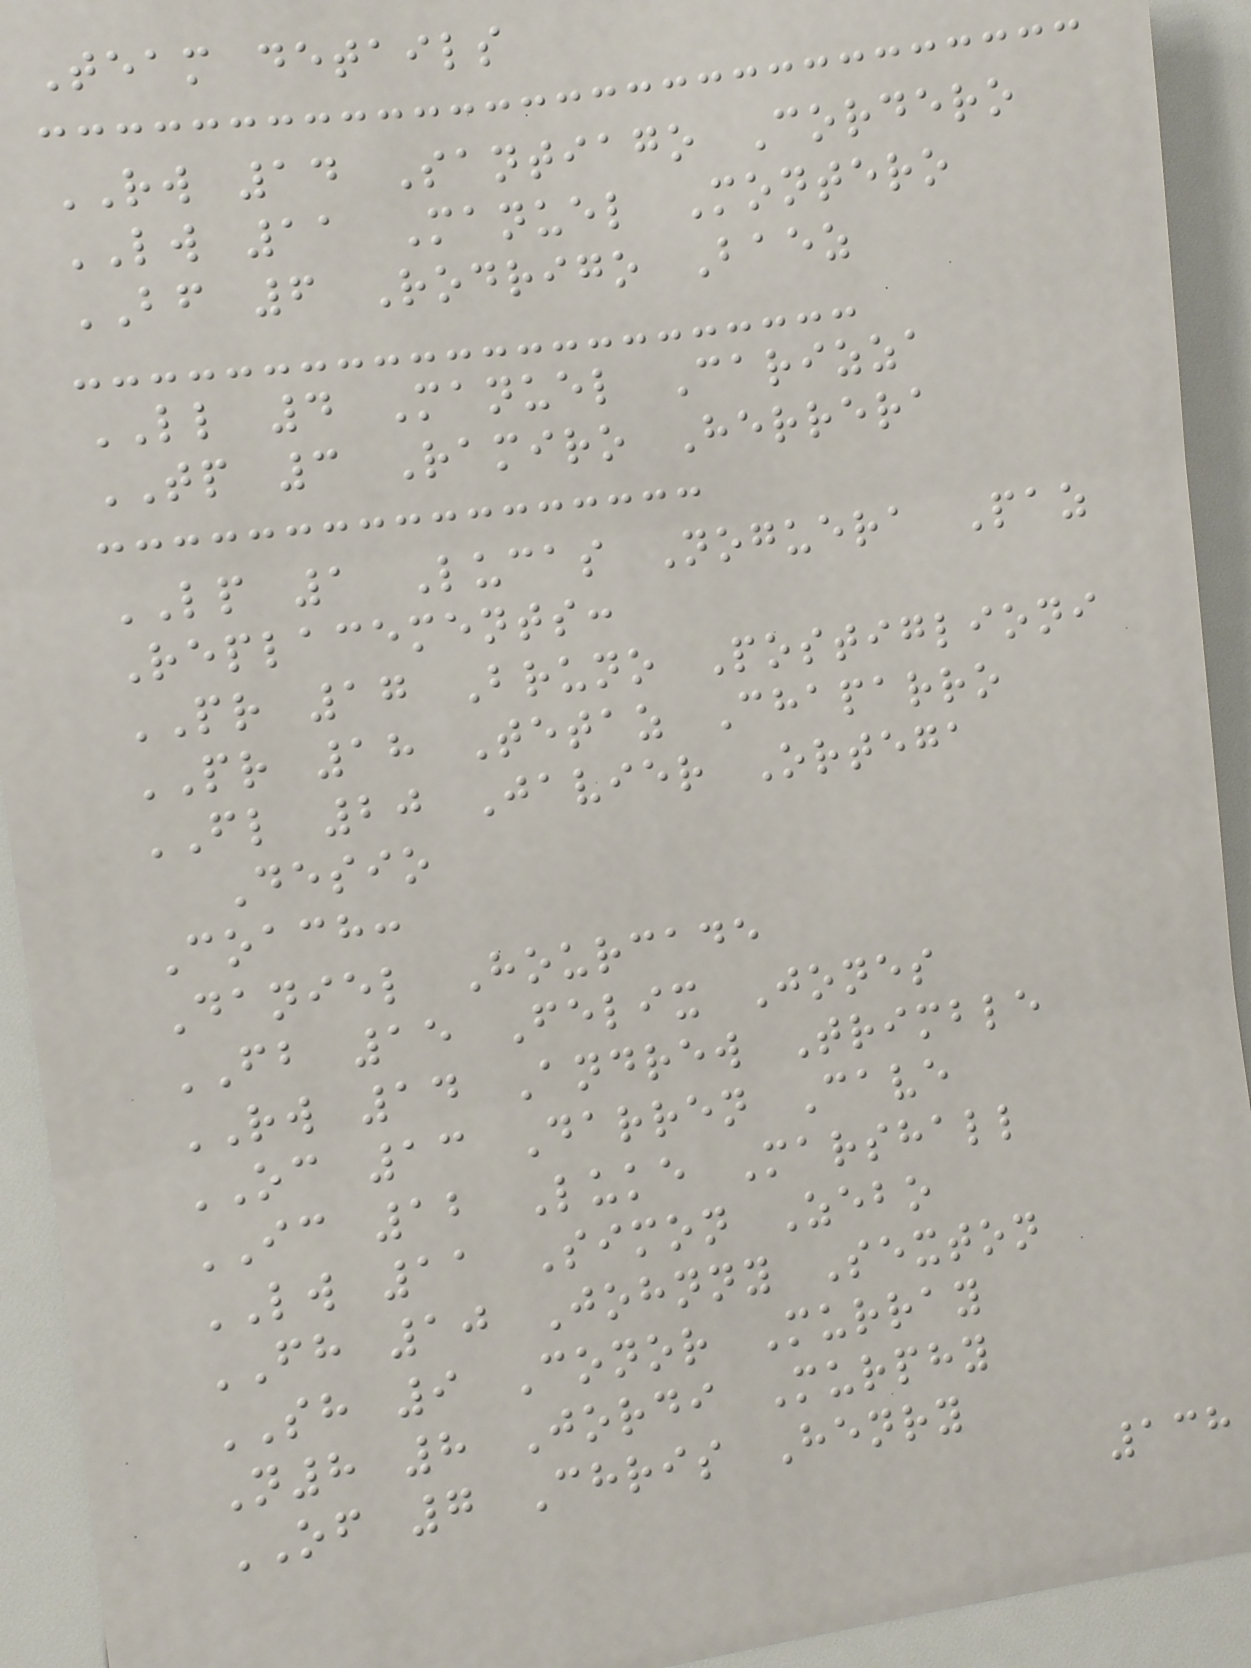Team details
RW 14 Santiago Cordero
LW 11 Manuel Montero
BF 6 Rodrigo Baez
LL 4 Manuel Carizza
TP 3 Ramiro Herrera
LP 1 Lucas Noguera Paz
Replacements:
PR 17 Bruno Postiglioni
PR 18 Tetaz Chaparro
FL 20 Javier Ortega
Desio
Coach:
Daniel Hourcade
FB 15 Felix Jones
RW 14 Andrew Trimble
OC 13 Darren Cave
IC 12 Luke Marshall
LW 11 Simon Zebo
FH 10 Johnny Sexton
SH 9 Conor Murray
N8 8 Jordi Murphy
OF 7 Chris Henry
138
